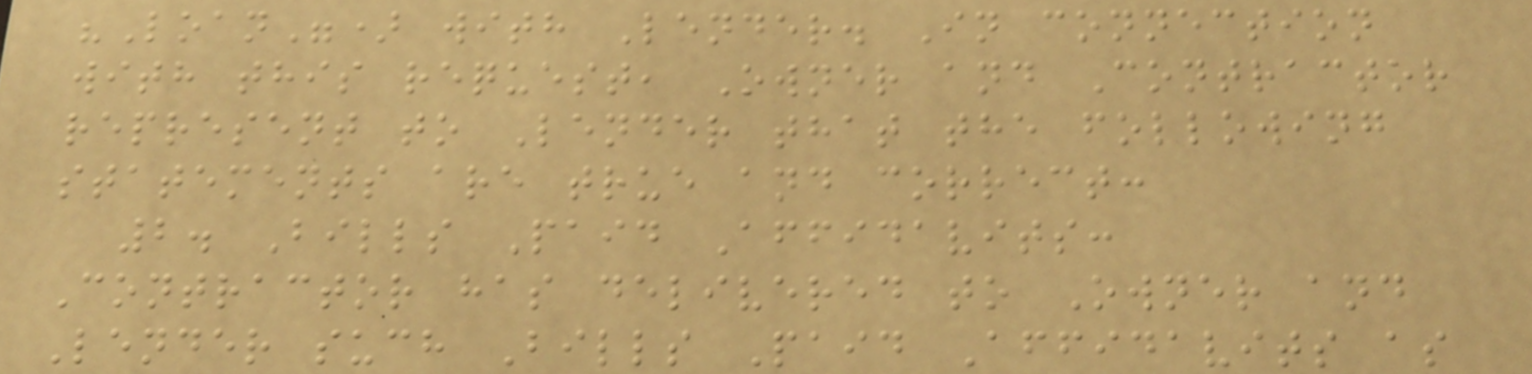"Loan") with Lender. In connection
with this request, Owner and Contractor
represent to Lender that the following
statements are true and correct:
2. Bills Paid Affidavits:
Contractor has delivered to Owner and
Lender such Bills Paid Affidavits as
